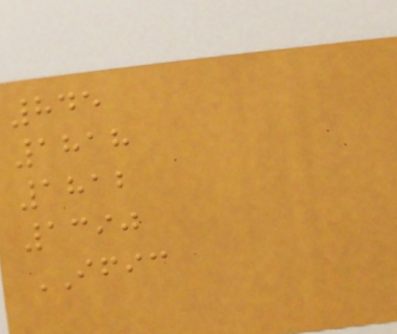845
1818
1812
1390
IFIC
